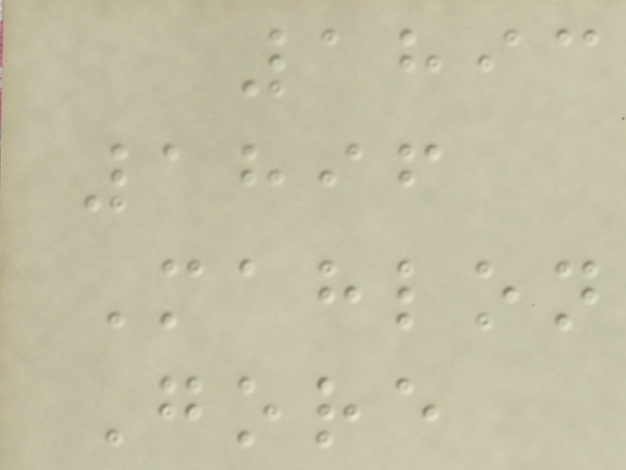1893
1896
Mahlon
Gore
